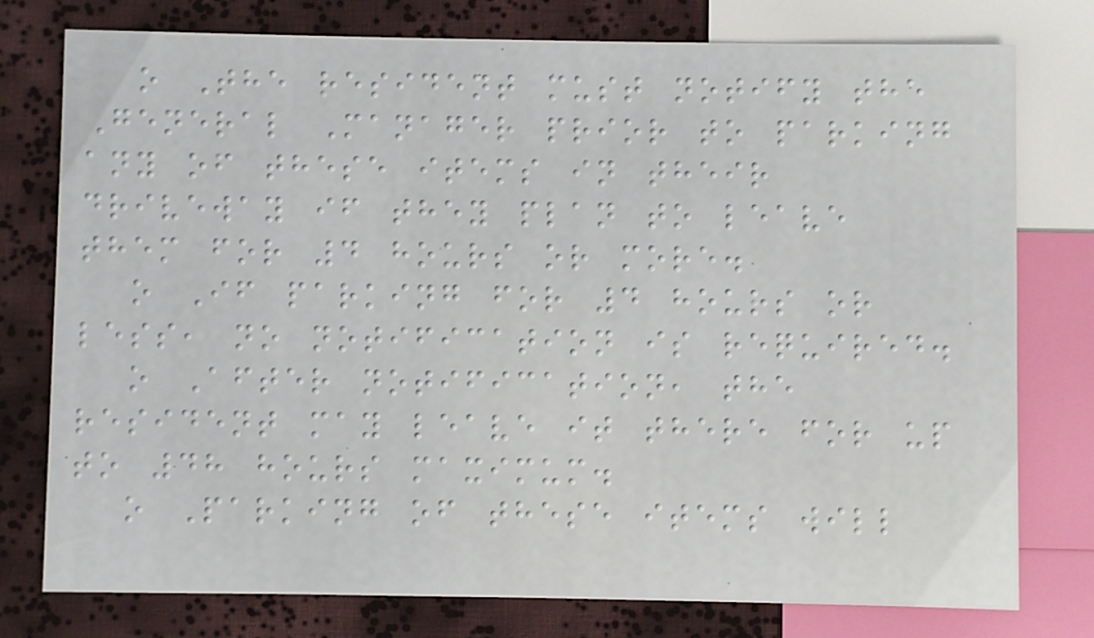o The resident must notify the
General Manager prior to parking
any of these items in their
driveway if they plan to leave
them for 4 hours or more.
o If parking for 4 hours or
less, no notification is required.
o After notification, the
resident may leave it there for up
to 48 hours maximum.
o Parking of these items will
